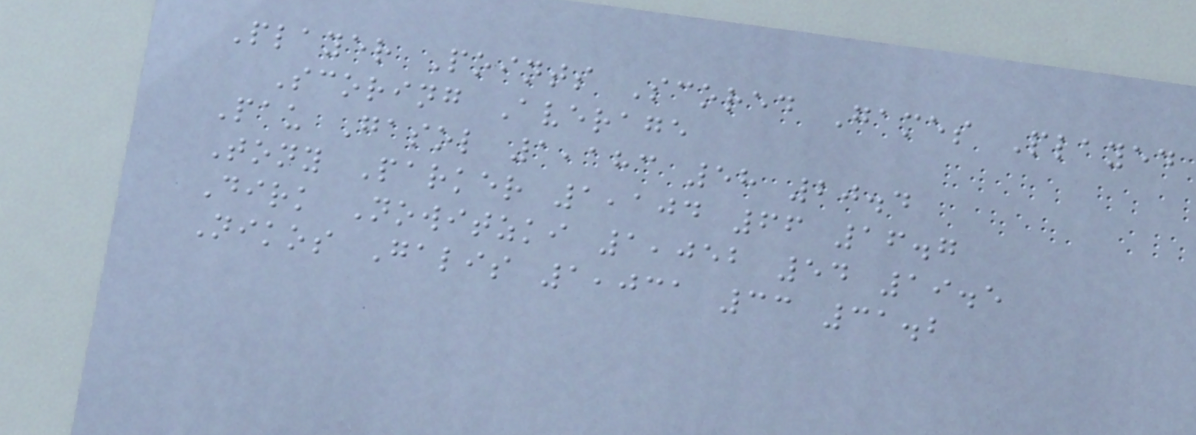Player Points Scored Games Played
Scoring Average
Pau Gasol 1,183 58 20.4
Tony Parker 1,104 66 16.7
Dirk Nowitzki 1,052 54 19.5
Nikos Galis 1,031 33 31.2
